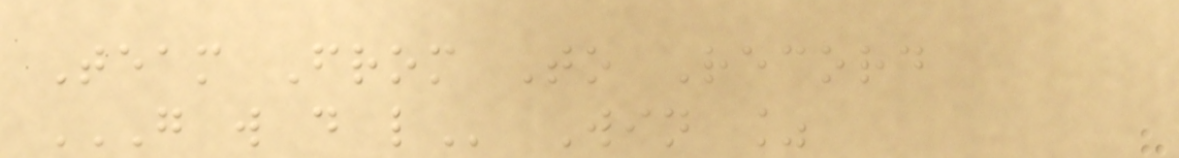Team From To Record
G W D L Win %
